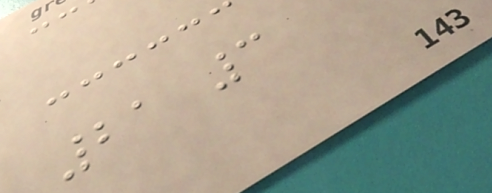21 3
